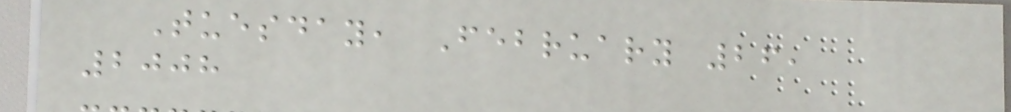Tuesday, February 26,
2008
